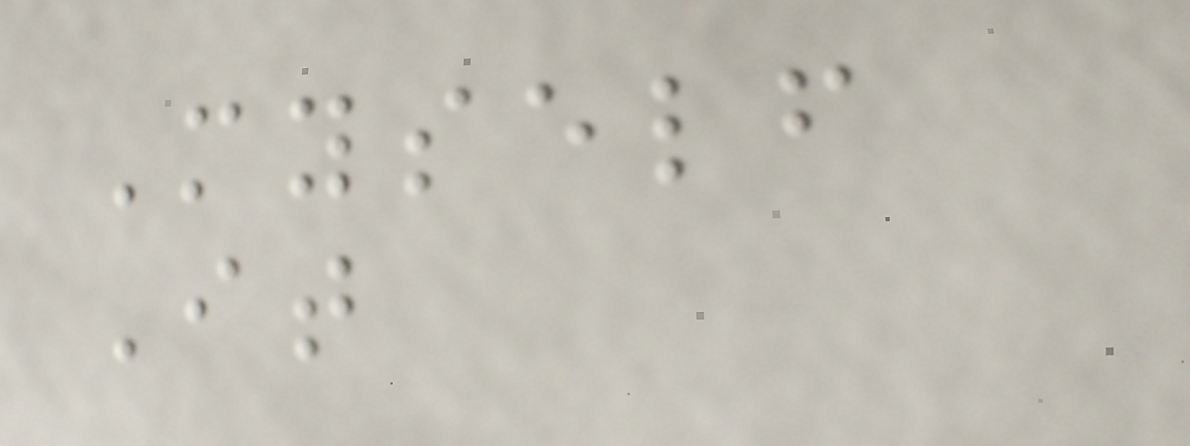Myself
It
